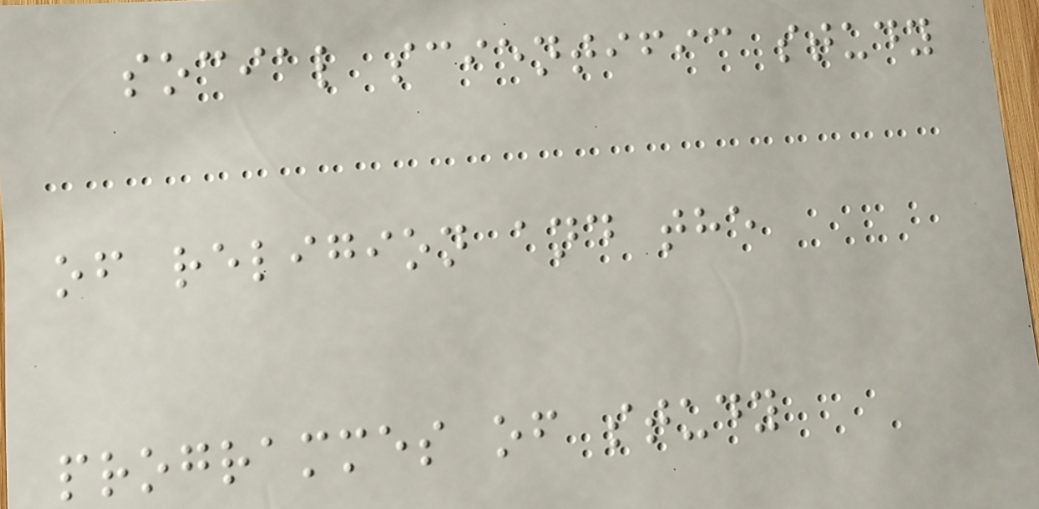social scientific study
of religion and the
programmes of study
